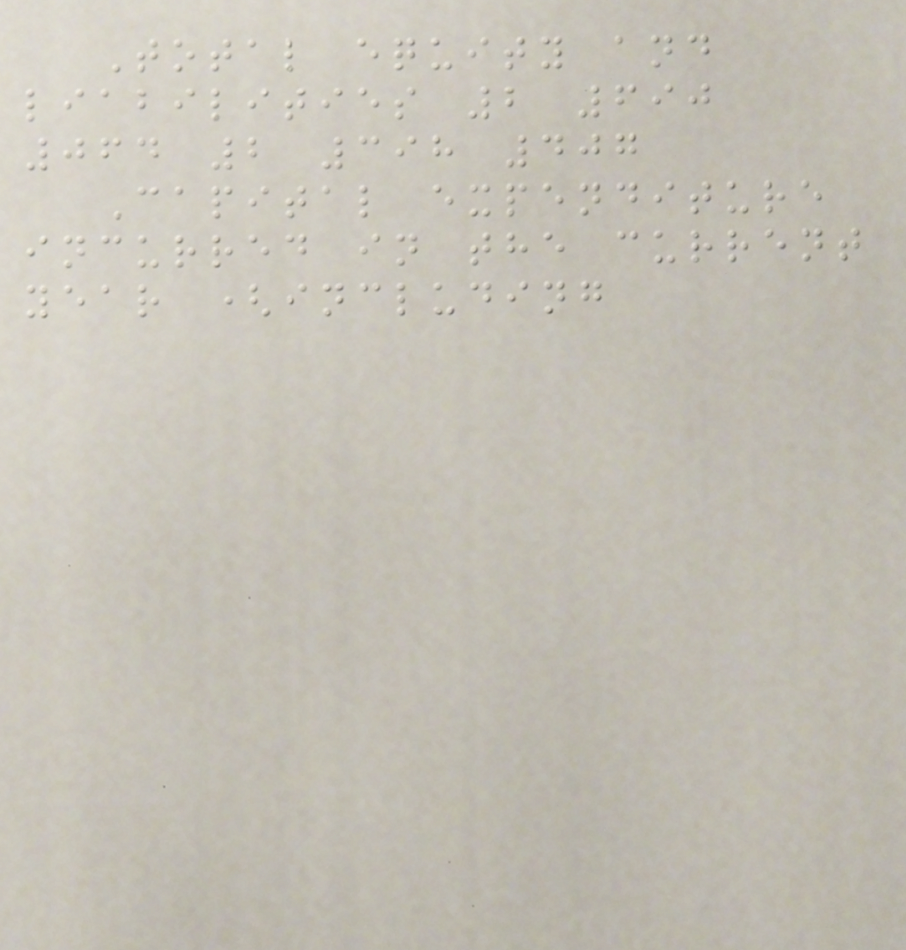Total equity and
liabilities 2 690
064 2 398 407
Capital expenditure
incurred in the current
year (including
